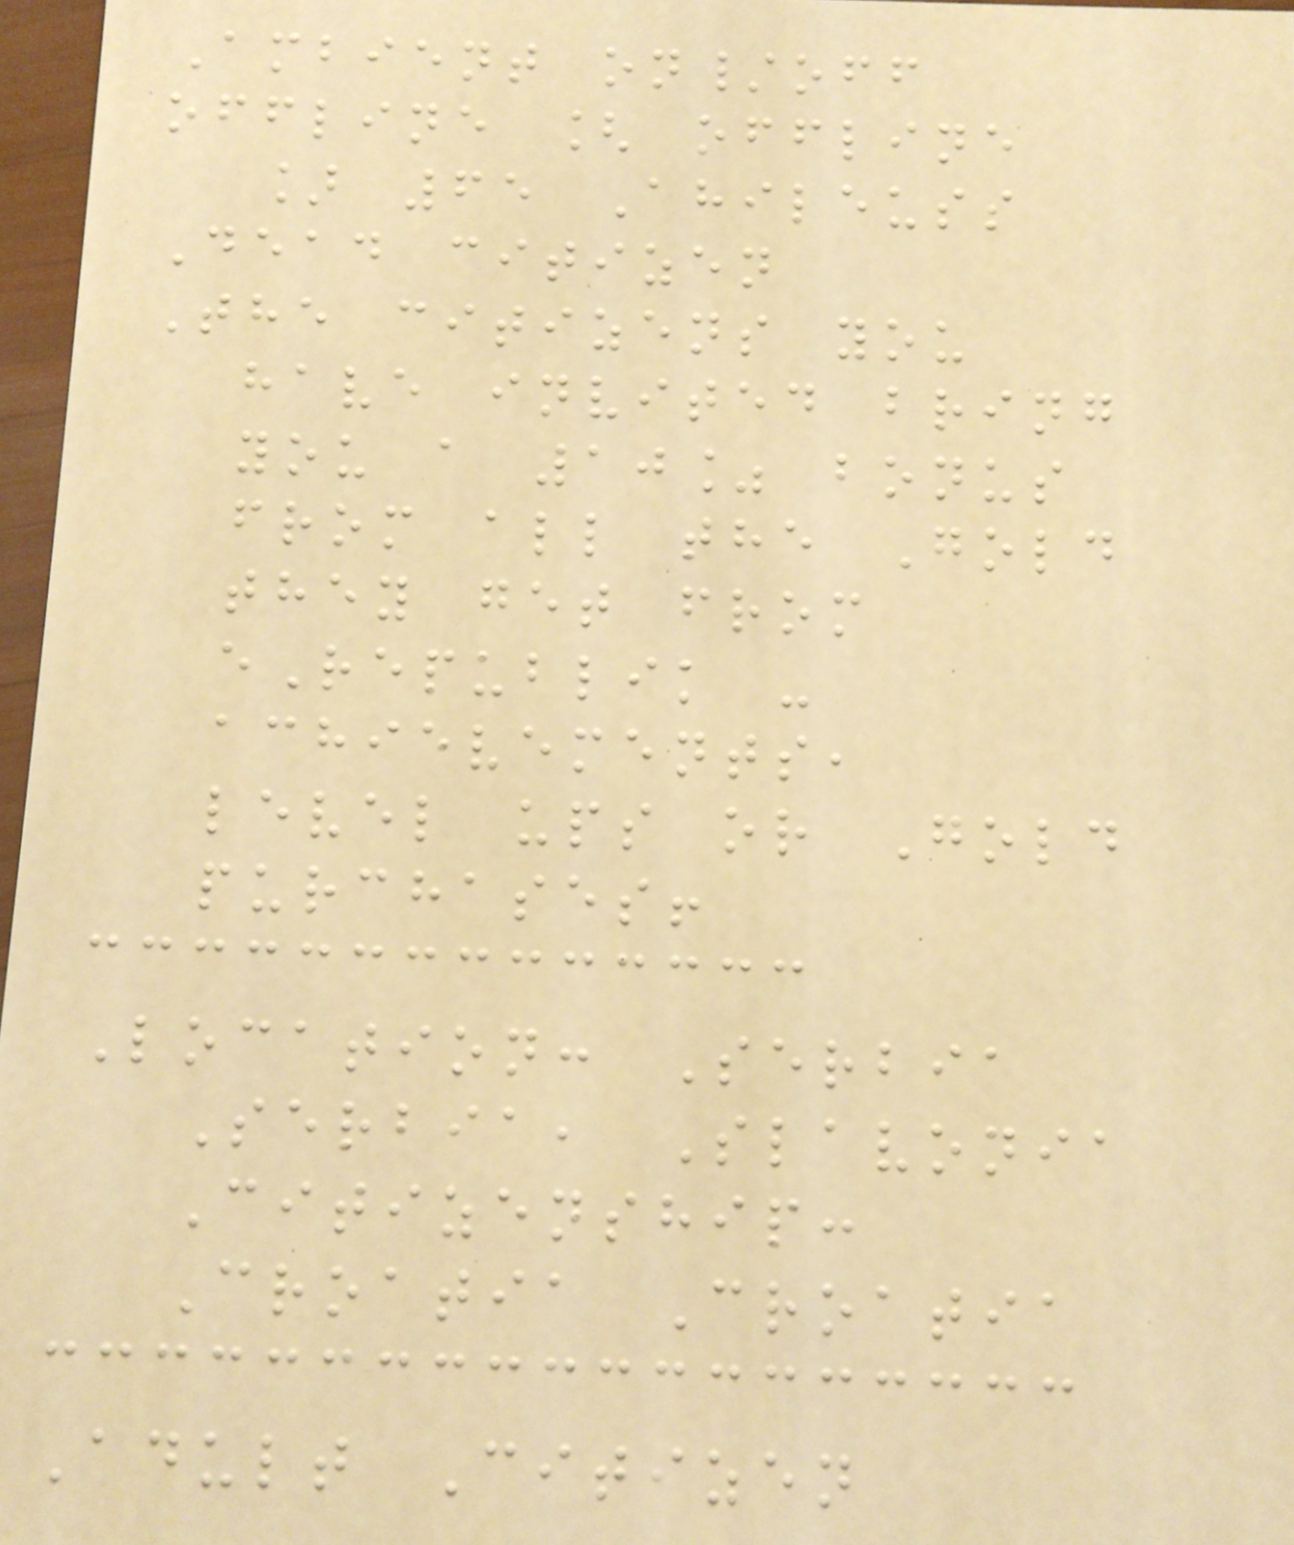Ambient on/off
offline [ offline
] 65 Ahileuss
Dead citizen
The citizens you
have invited bring
you a 10% bonus
from all the Gold
they get from
eRepublik -
achievements,
level ups or Gold
purchases!
Location: Serbia
Serbia, Slavonia
Citizenship:
Croatia Croatia
Adult Citizen
